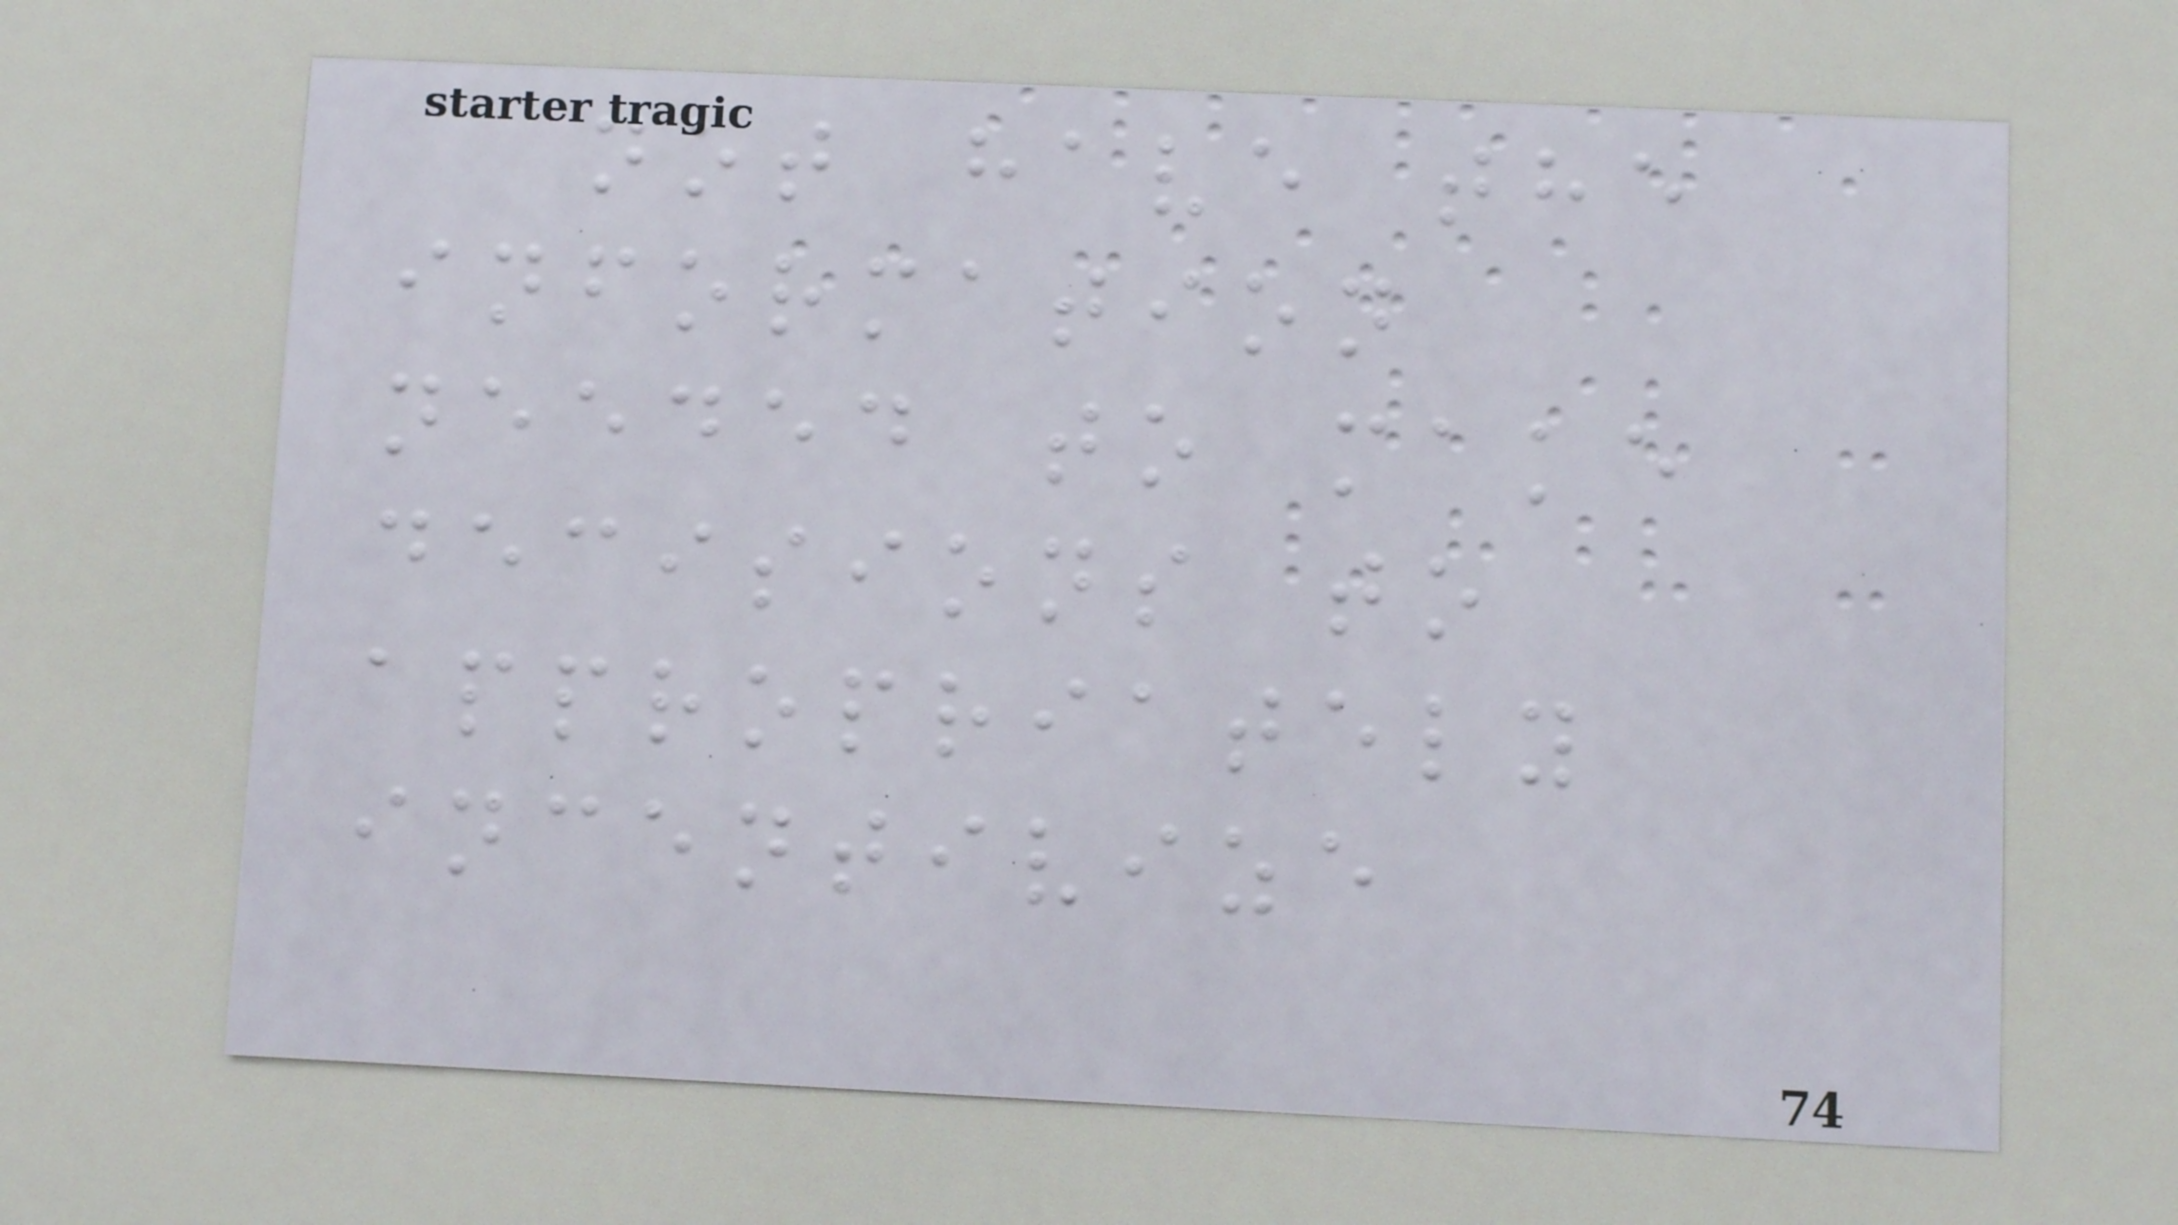not have the
information
needed to make
decisions to
appropriately
incentivize
